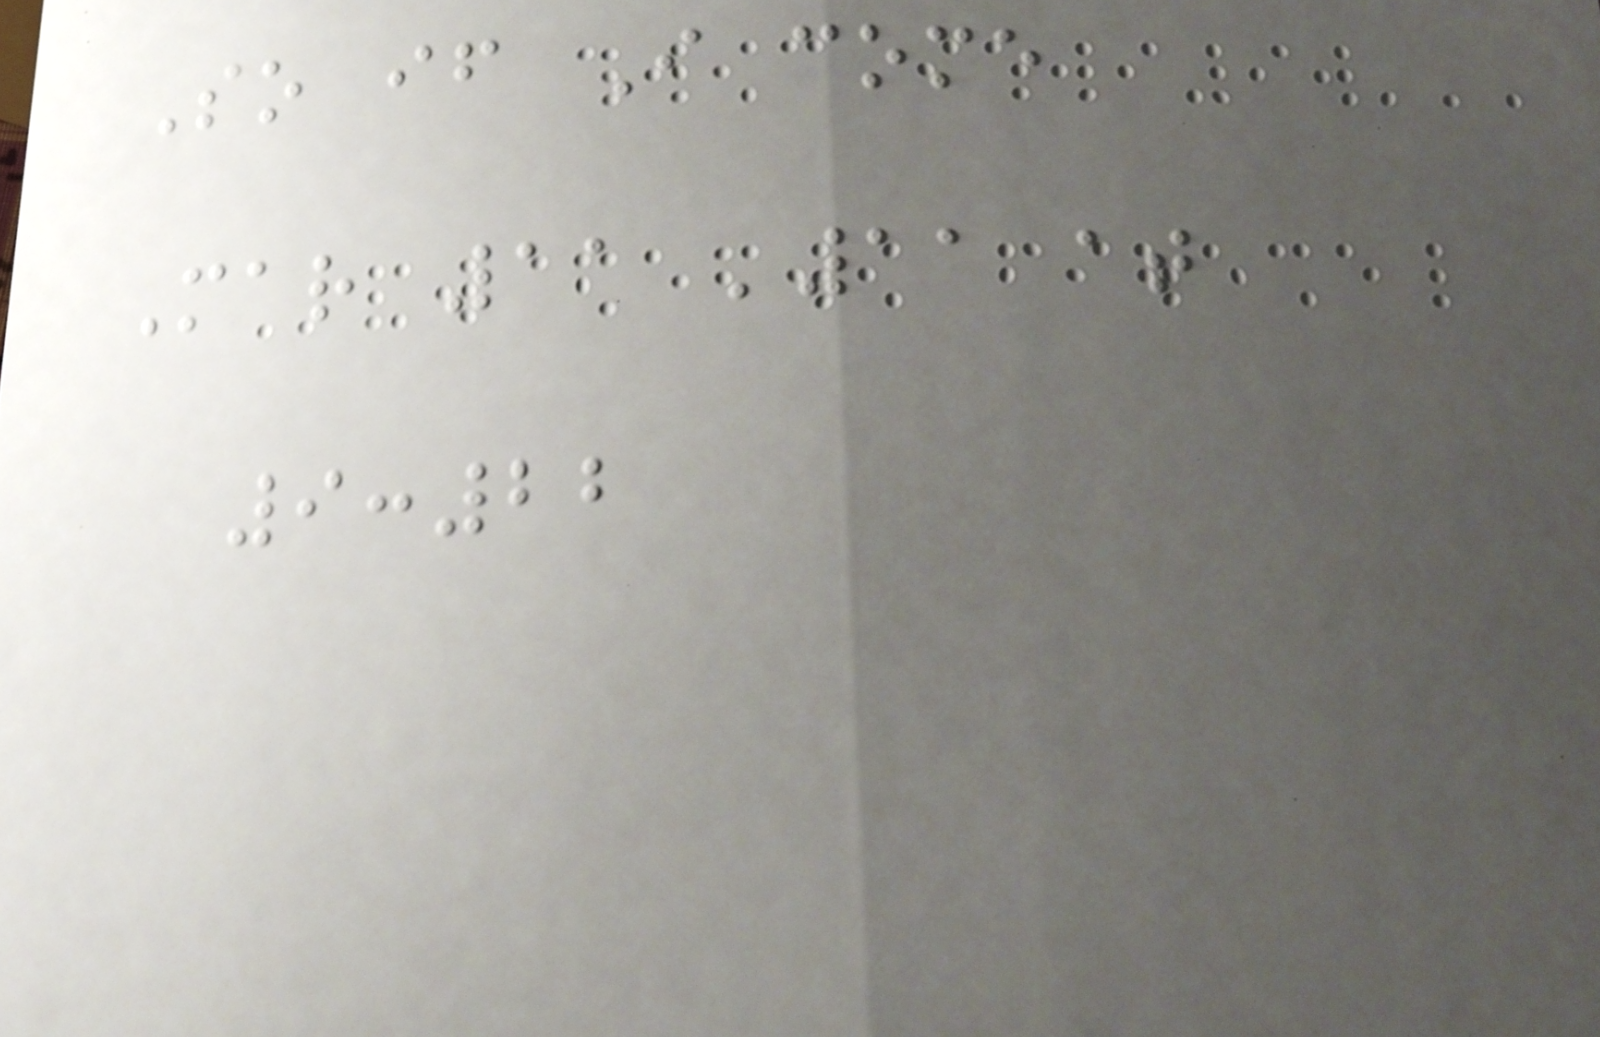So if I come
Mar 11 '11 at
9:22
